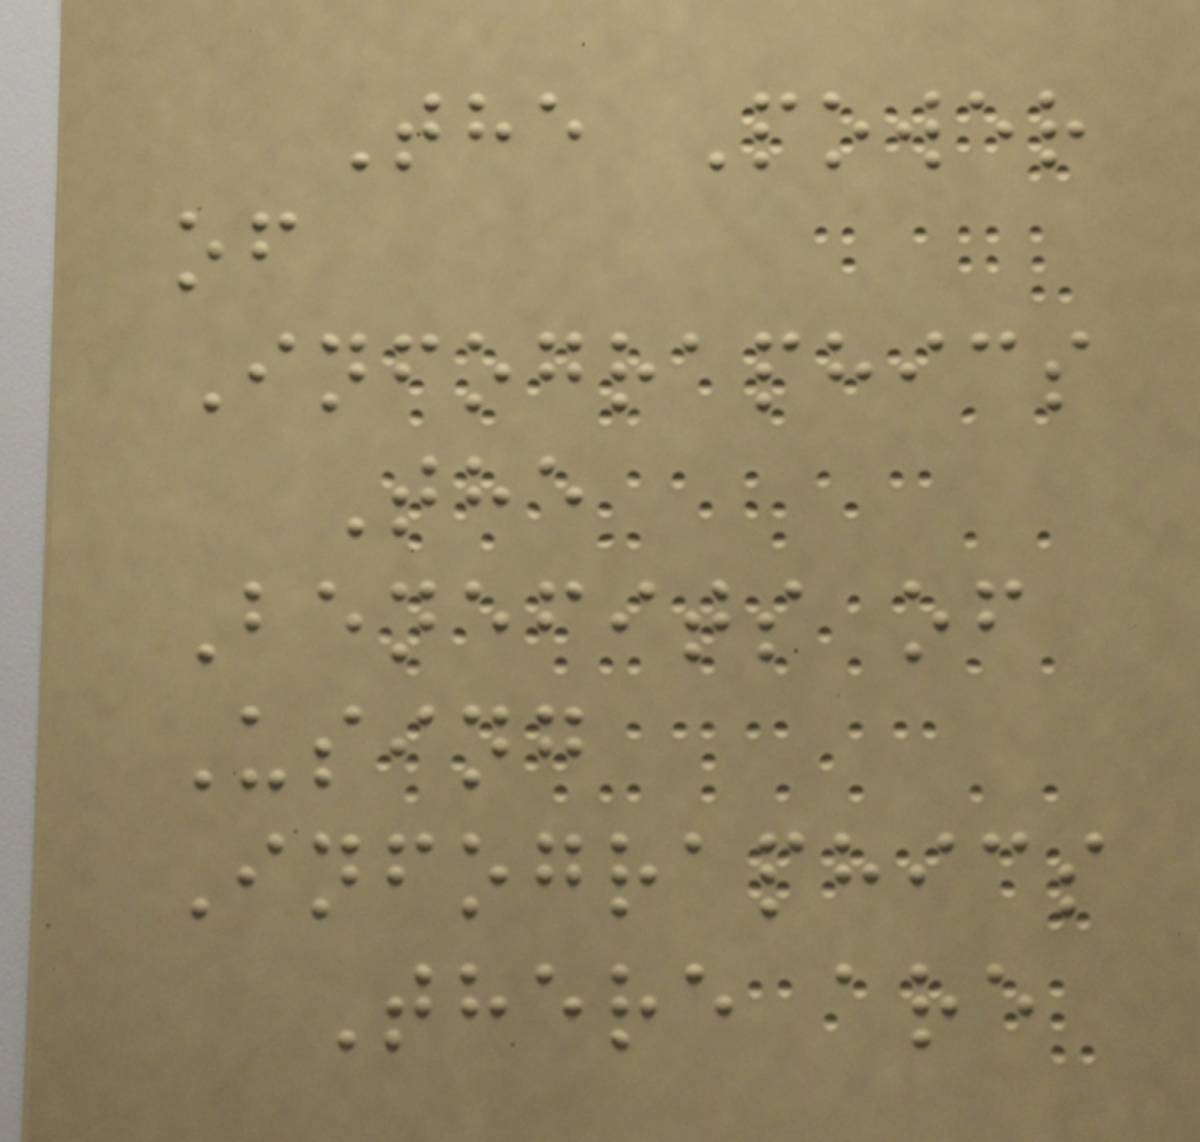The Power
of
Infographics
The
Benefits of
Using
Infographics
There are
